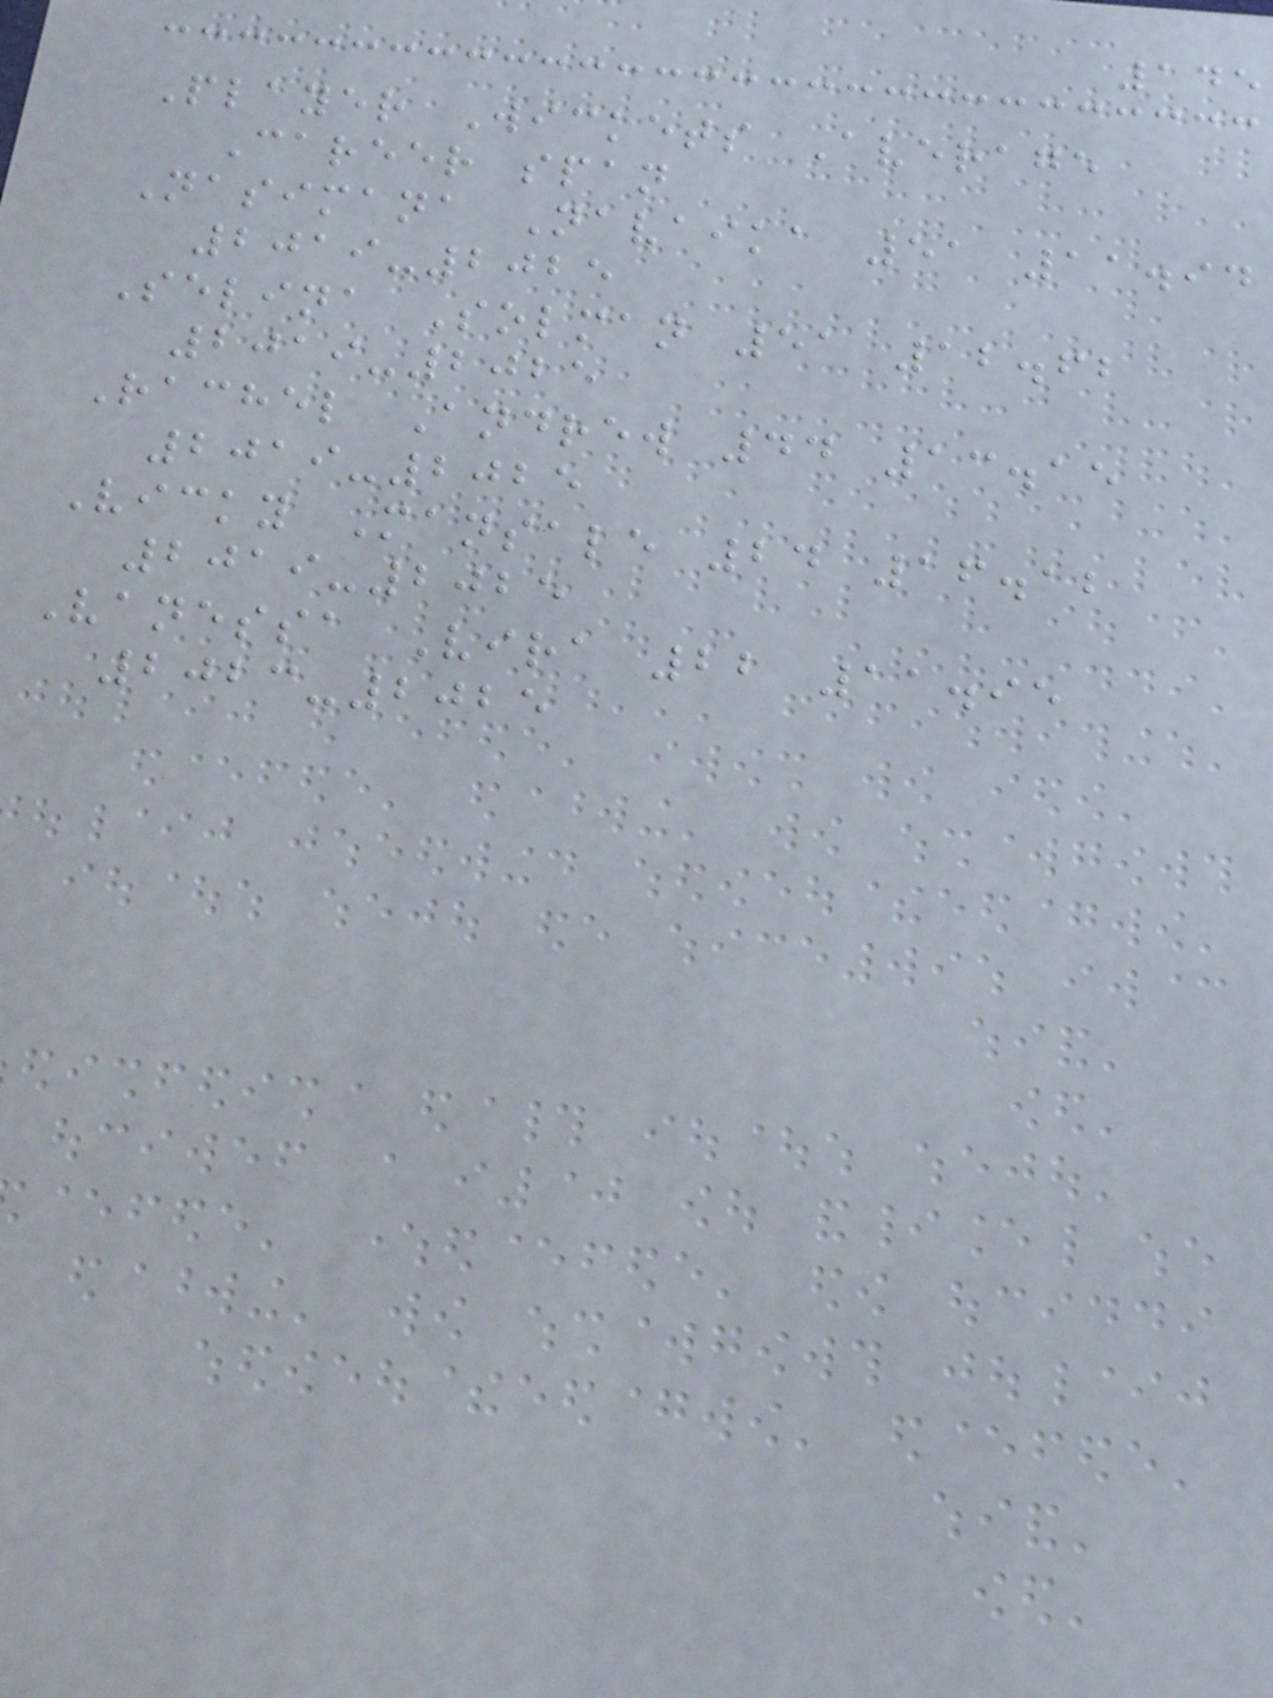145
Player Wickets Average
Career span
Nasimana Navaika 51 11.94
2019-2025
Selina Solman 51 12.62
2019-2025
Rachel Andrew 44 13.15
2019-2025
Vicky Mansale 24 16.12
2019-2025
Vanessa Vira 22 11.95
2023-2025
